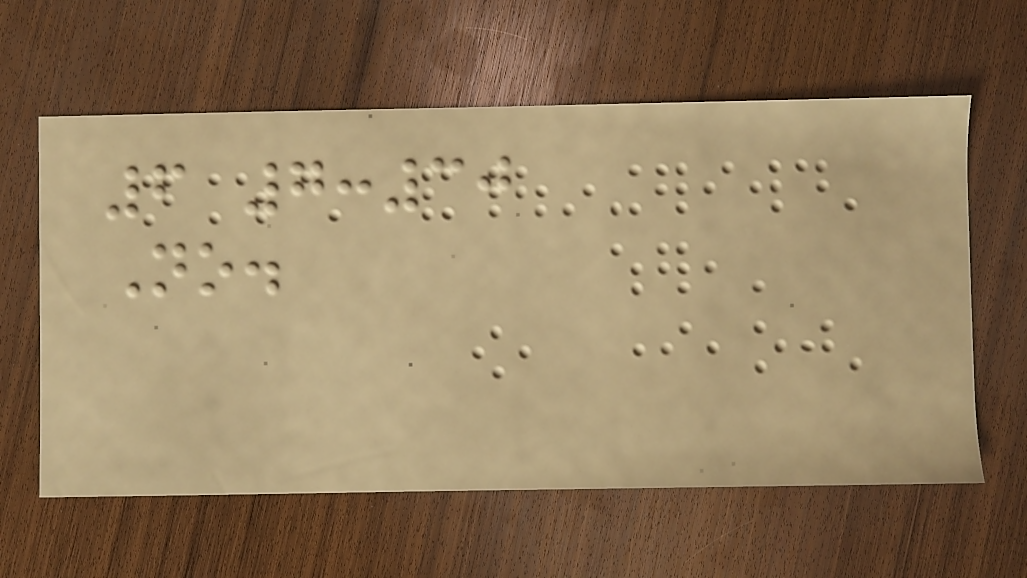6 7:30
No.
